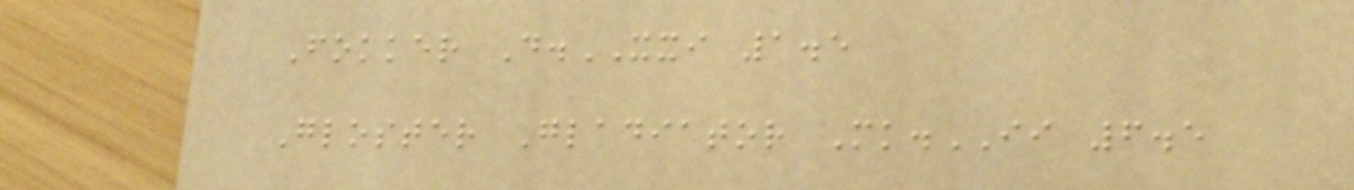Fokker D.XXI 1.5
Gloster Gladiator Mk.II 6.5
